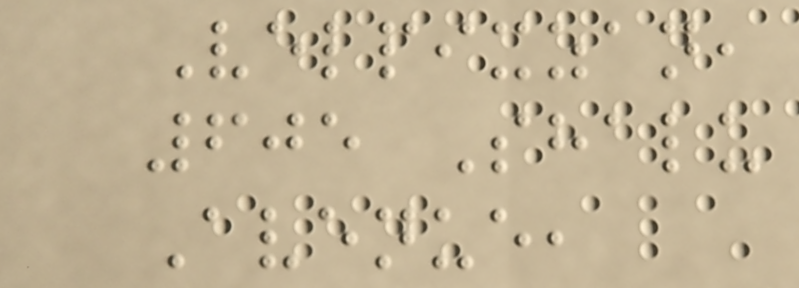Velpixzan,
605 Shalu
Avenue,
